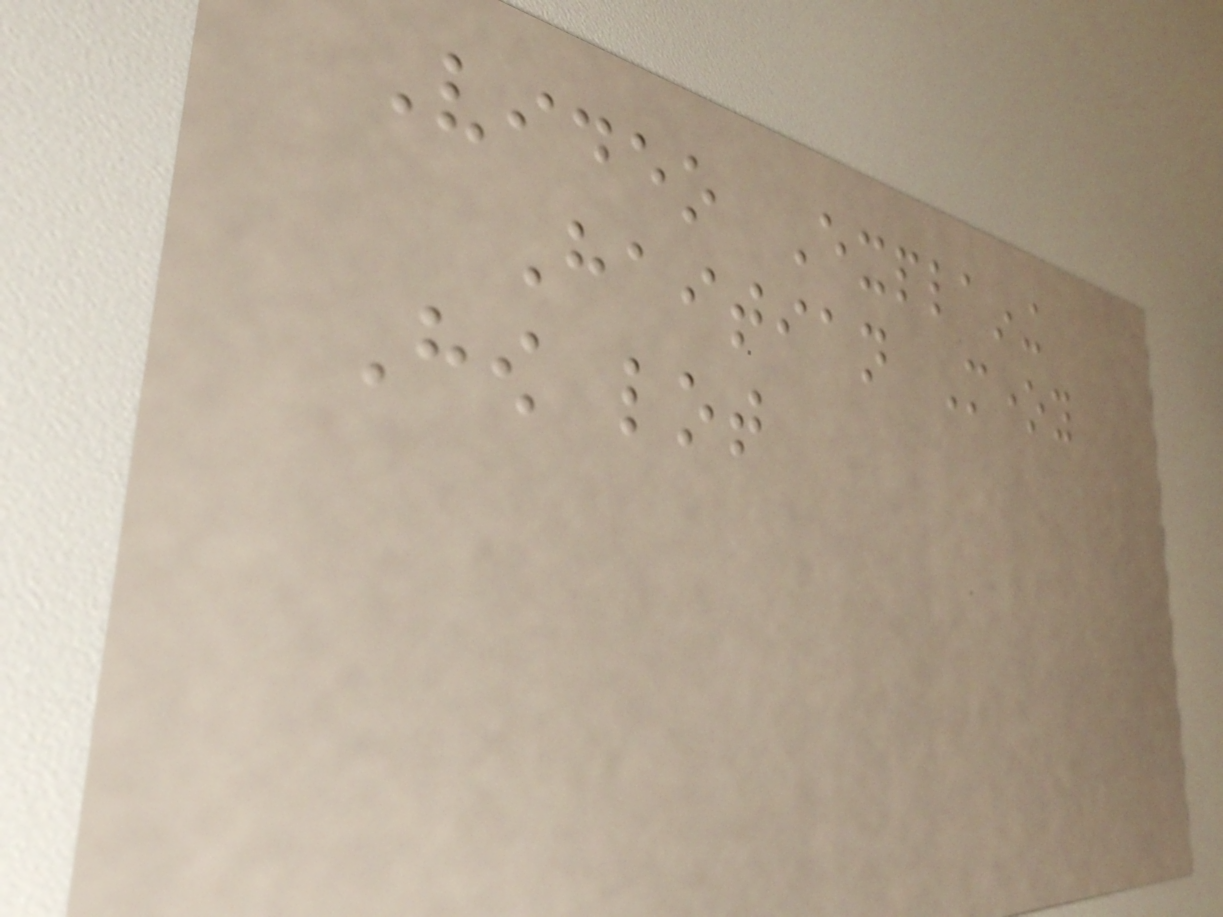Video Explaining
Haitian Money
How lot
